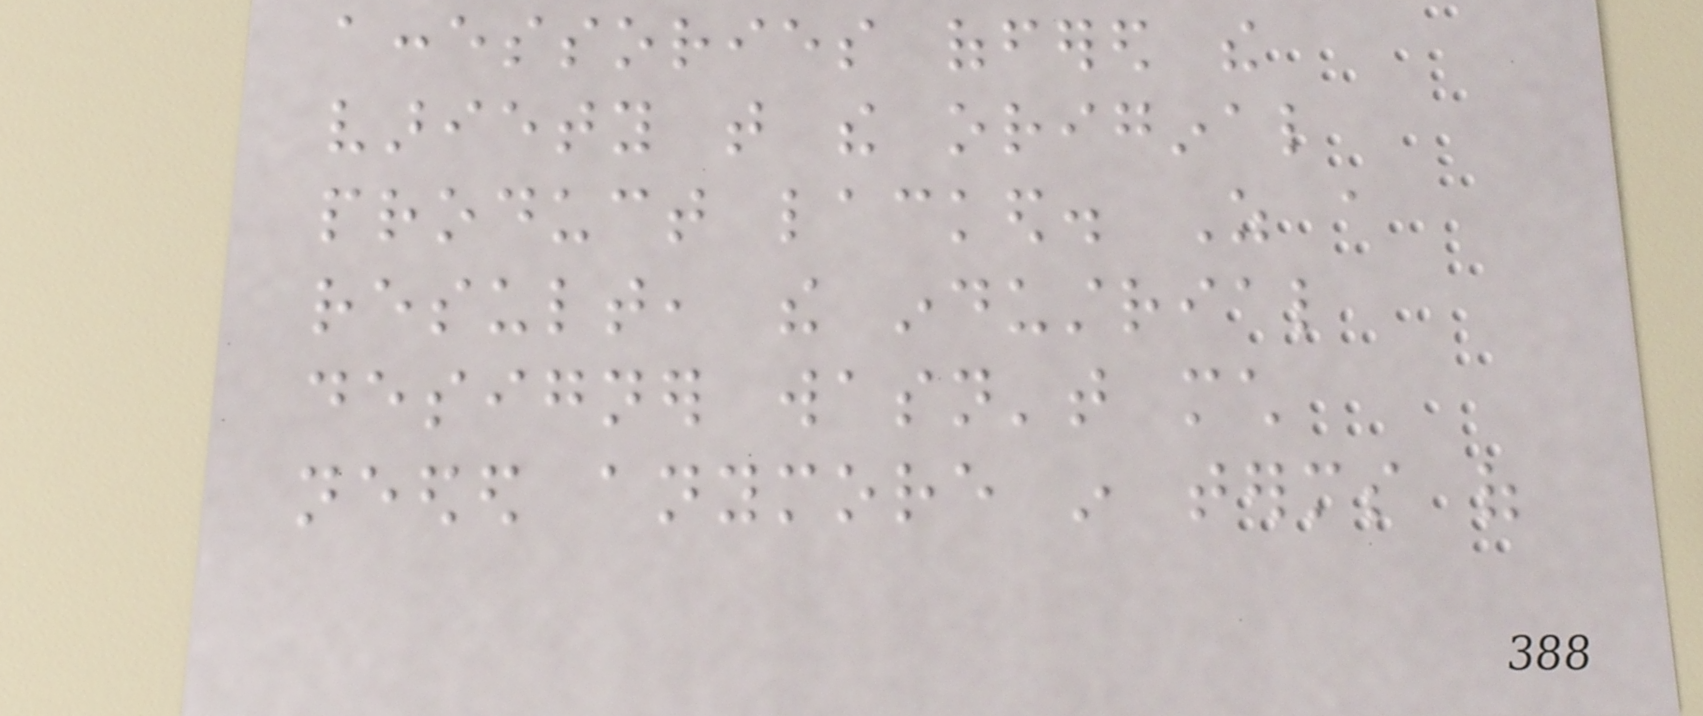accessories offered the
variety that the original
product lacked. As a
result, the industrial
designer wasn't much
needed anymore in terms of
